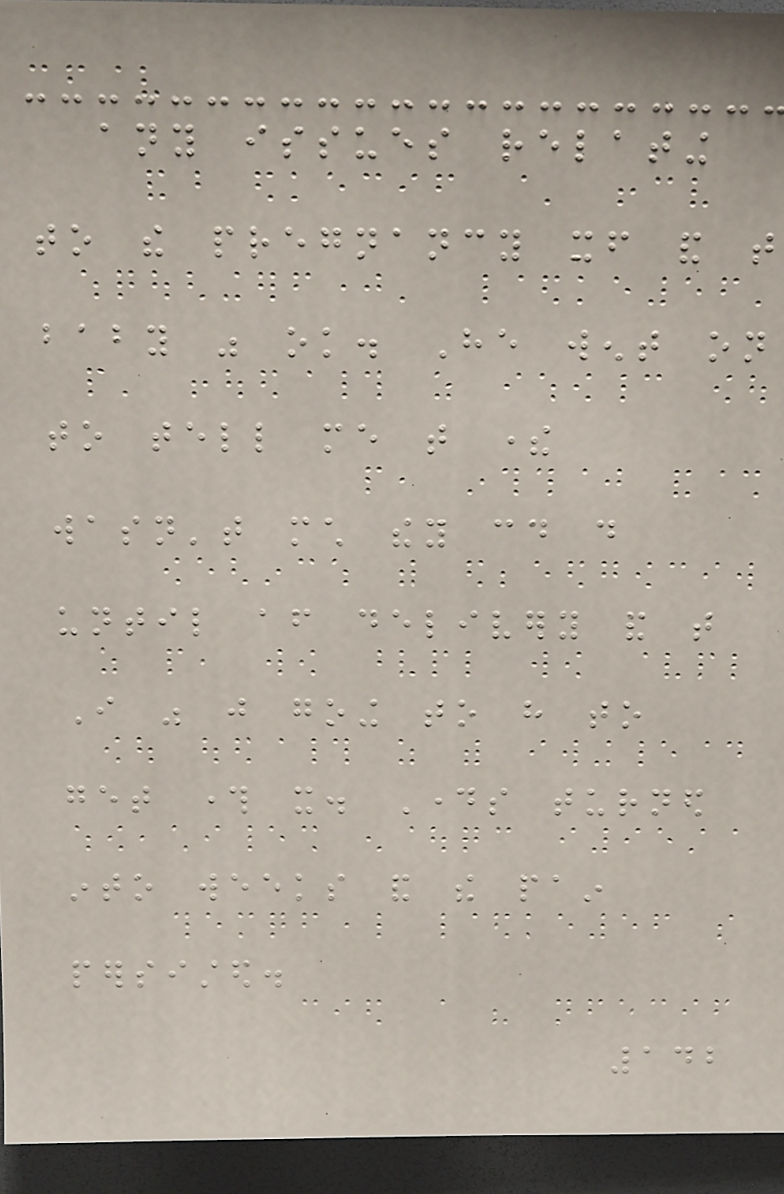any issues relating
to the pregnancy itself and that
baby was ok. He went on
to tell me that there
wasn't much they could do
until after delivery and that
I was just going to have to
get through it. Days turned
into weeks and the pain
persisted.
142
